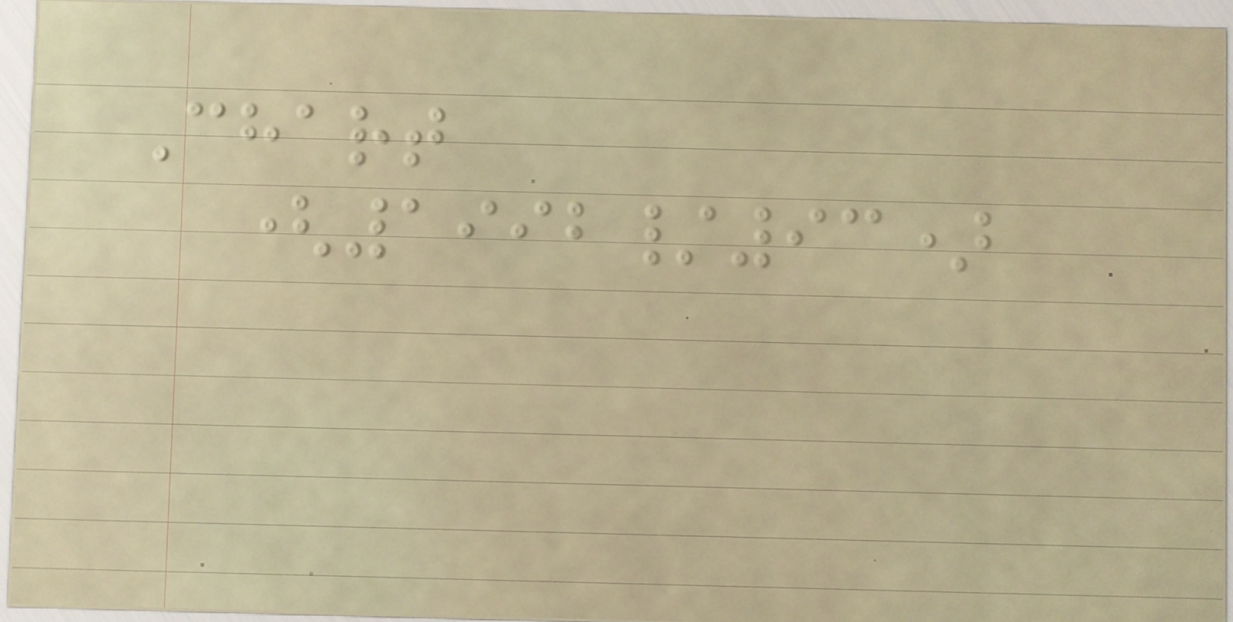Chart
(1992/93)
